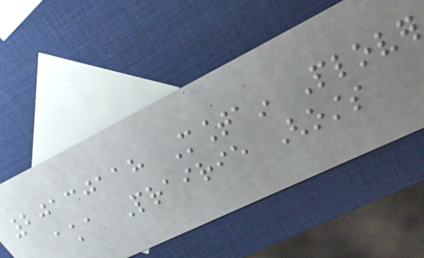20130118 Mountain Plover
aka Prairie Ghosts
